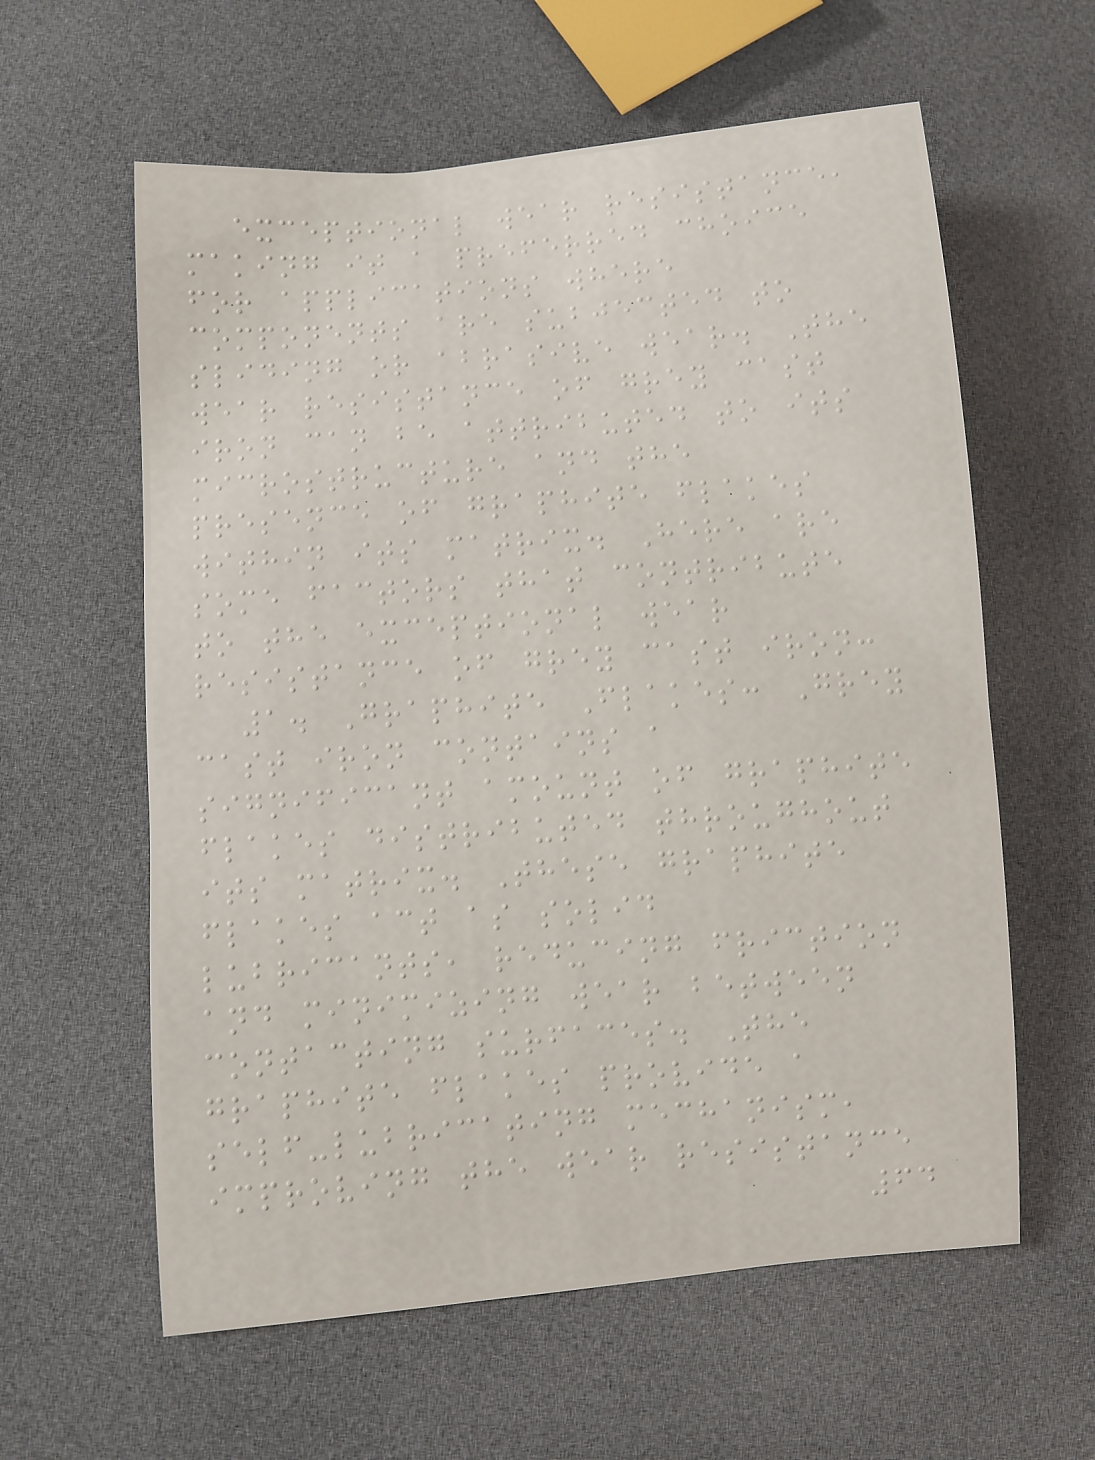exceptional wear resistance,
making it a preferred choice
for applications where
components are subjected to
sliding or abrasive wear. The
wear resistance of grey cast
iron can be attributed to its
microstructure and the
presence of graphite flakes
within its matrix. Here are
some factors that contribute
to the exceptional wear
resistance of grey cast iron:
1. Graphite Flakes: Grey
cast iron contains a
significant amount of graphite
flakes distributed throughout
its matrix. These graphite
flakes act as solid
lubricants, reducing friction
and minimizing wear between
contacting surfaces. The
graphite flakes provide a
self-lubricating mechanism,
improving the wear resistance
64
